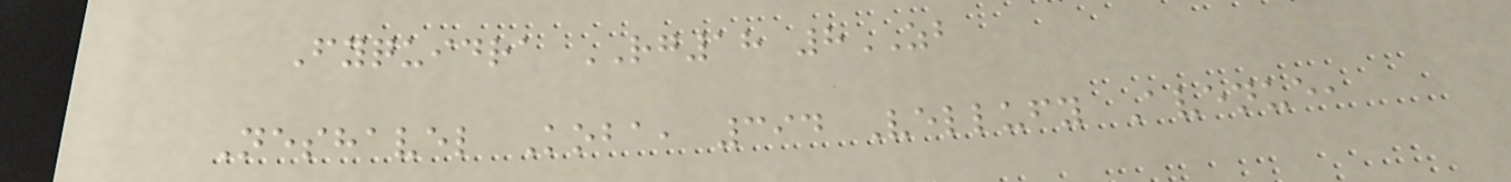Fyquidra RG18 8ZB
Neshavel Koba, 394 Vellufy Avenue,
